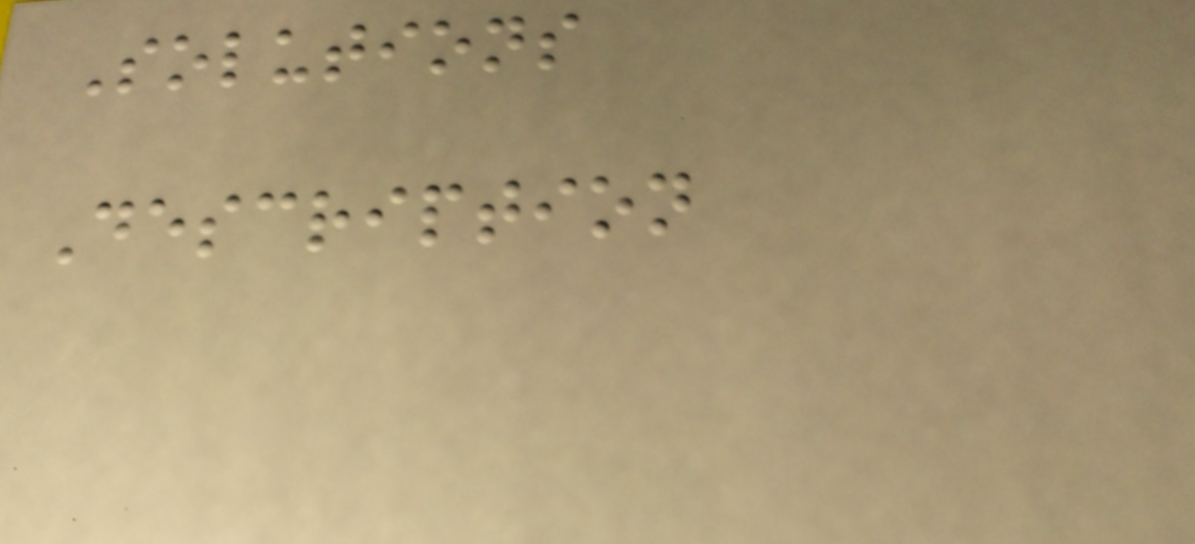Solutions
Description
